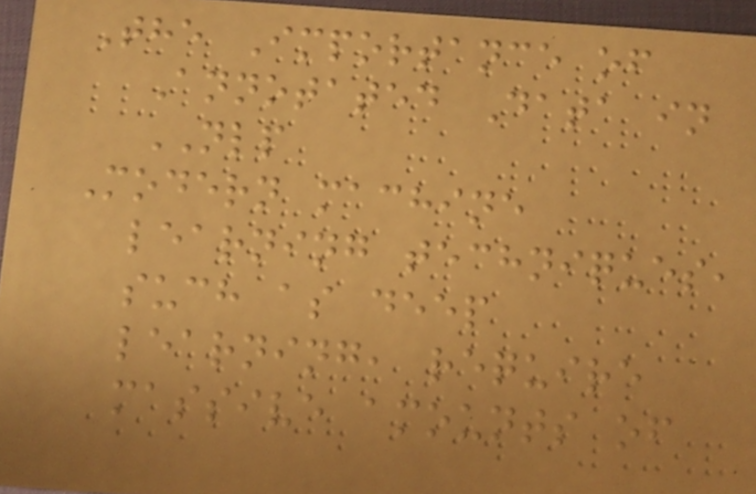The Importance of
Annotated Data in
NLP
Modern machine
learning techniques,
such as deep
learning, require
massive amounts of
